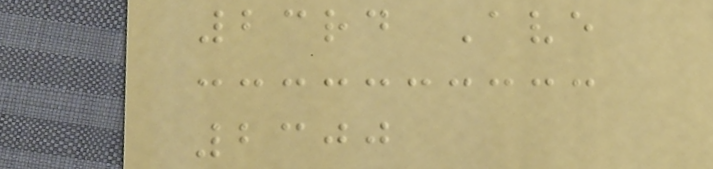23rd Ave
2300
